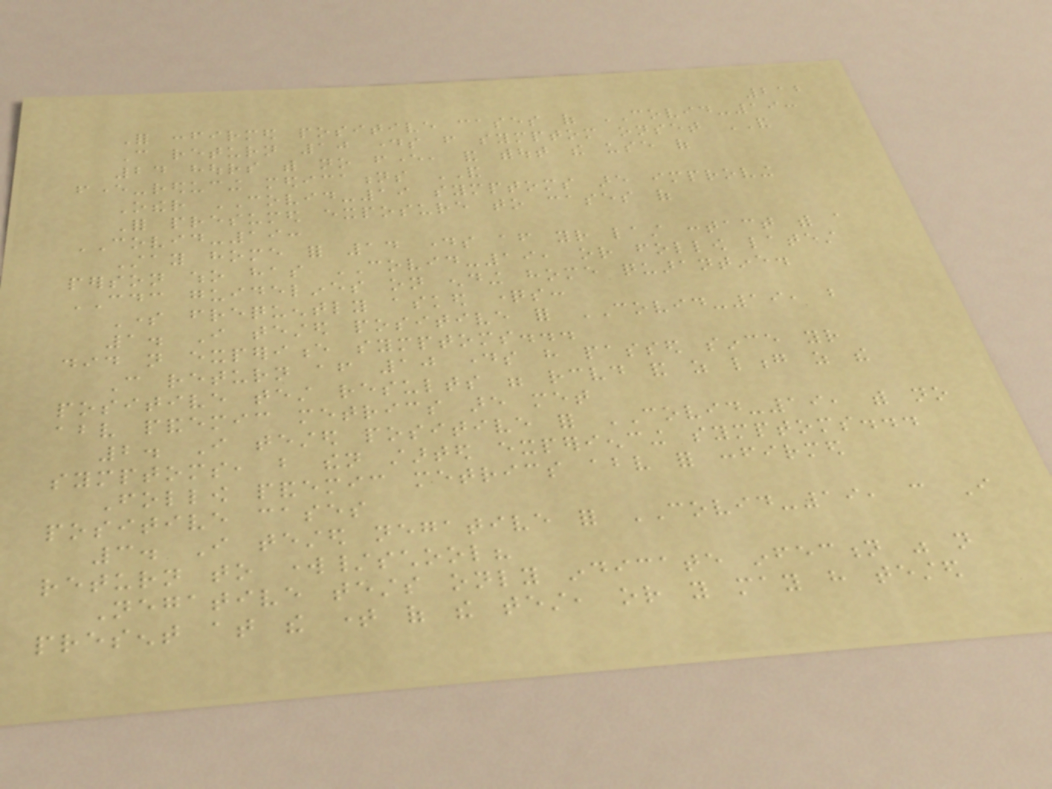212
For confirmed positive cases of COVID-19:
Can return 10 days from symptom onset AND
24 hours with no fever, and without the use of
fever-reducing medications AND
Other COVID-19 symptoms are improving
For presumed exposure to cases of
COVID-19:
Stay home for 14 days after your last contact with a
person who has COVID-19, or follow latest
CDC guidelines on ending home quarantine.
Some frequently asked questions:
1. I tested positive for COVID-19, but
did not experience symptoms...
Can return after 10 days have passed since your
positive test results were received and as long as the
above pandemic metrics are met
2. I tested positive for COVID-19, with no
symptoms, but then started experiencing symptoms...
Follow pandemic metrics above for confirmed
positive cases
3. I tested negative for COVID-19, can I
return to work/school?
Negative tests only indicate infection was not
present at the time of the test, or you may have tested
